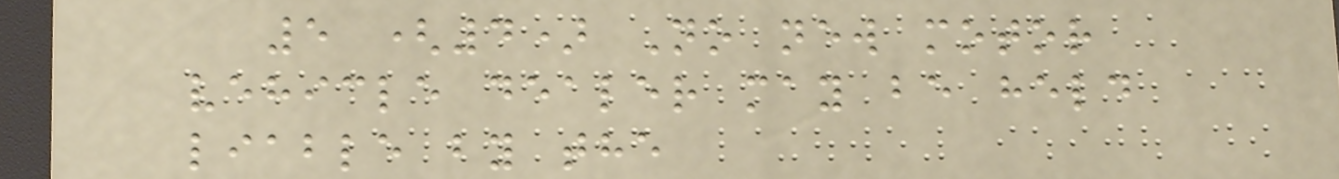5 (4) No new motor
vehicle dealer may be held
liable by the
